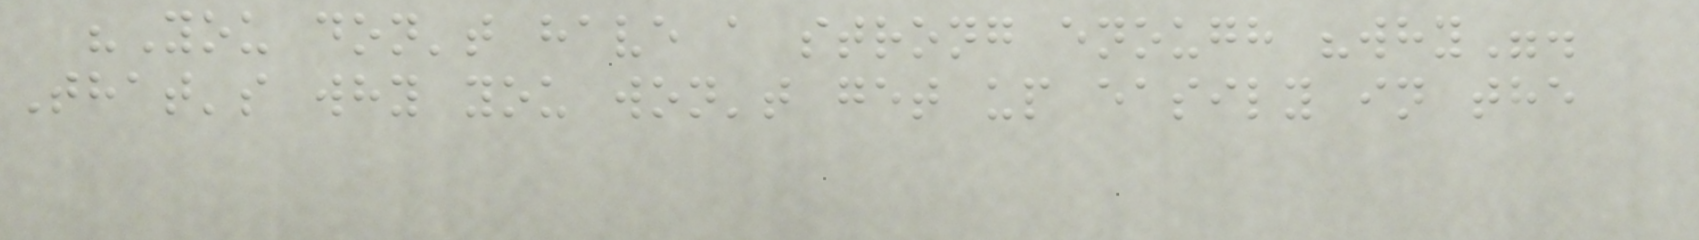"You don't have a strong enough "why".
That's why you won't get up easily in the
